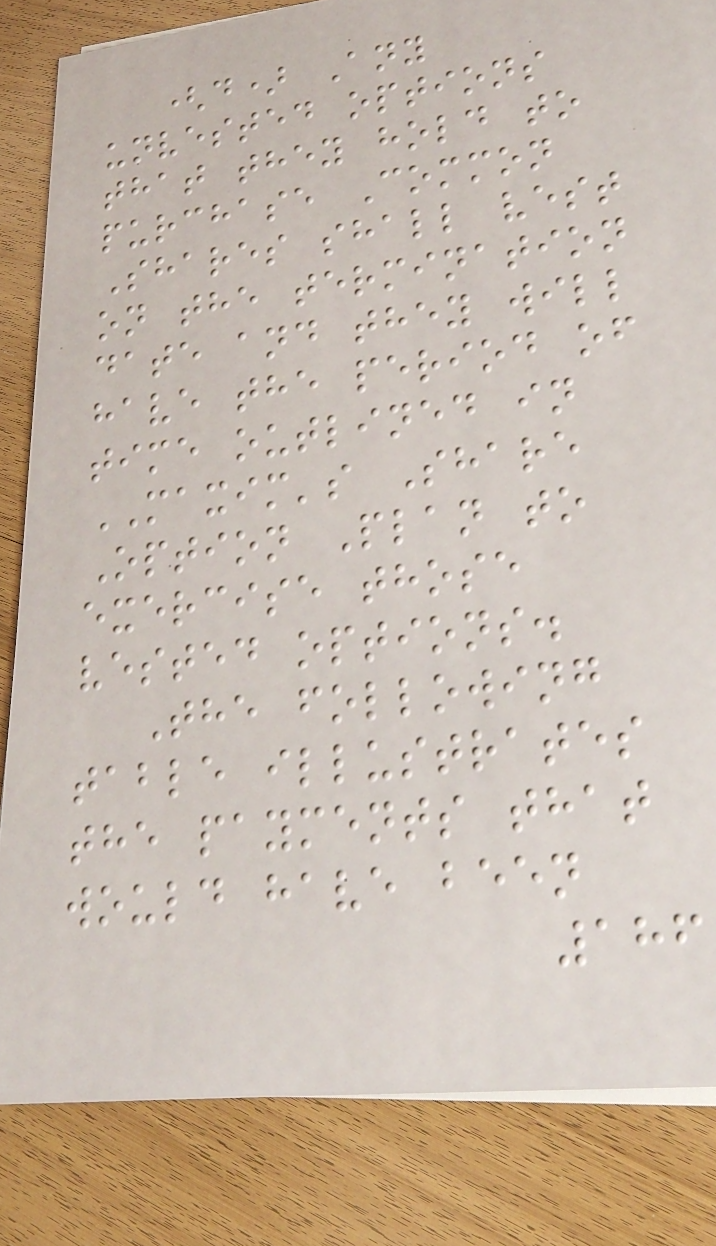(d) Any
unvested options
that they hold to
purchase Common
Shares shall vest
on the termination
date and they will
have the period of
time outlined in
MAXIM's Share
Option Plan to
exercise those
vested options.
The following
table illustrates
the payments that
would have been
186
